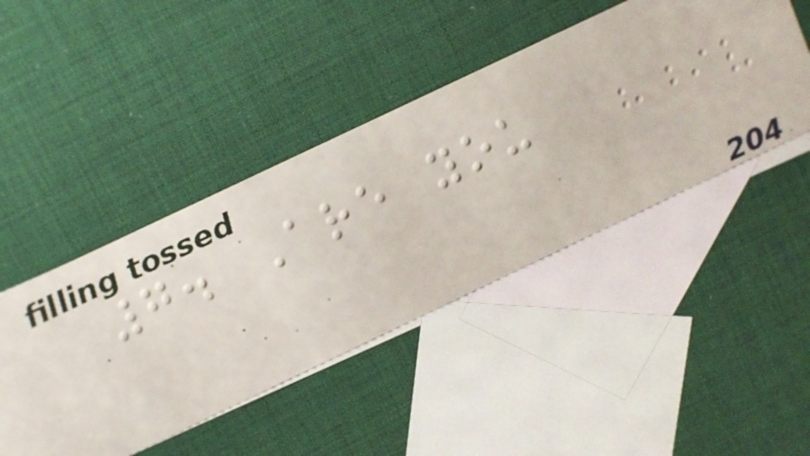7. Are you
